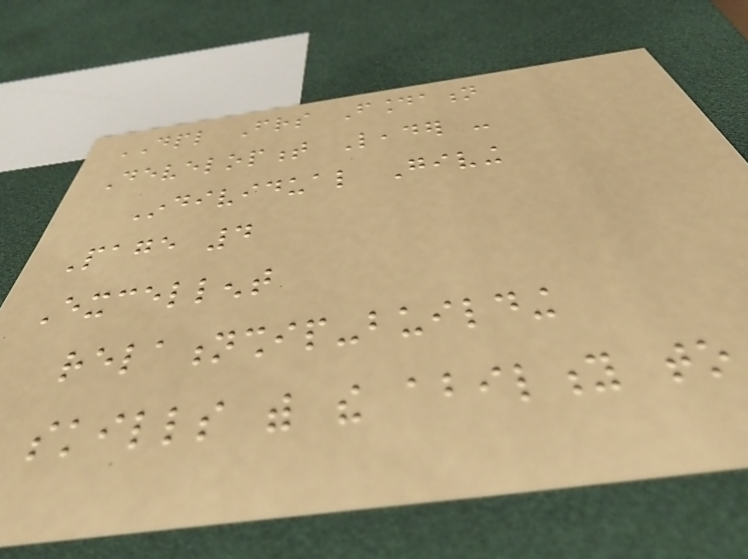DPL Friends Foundation
Development Leader -
Individual Giving
Page 4
Excellent
relationship-building
skills with the ability to
